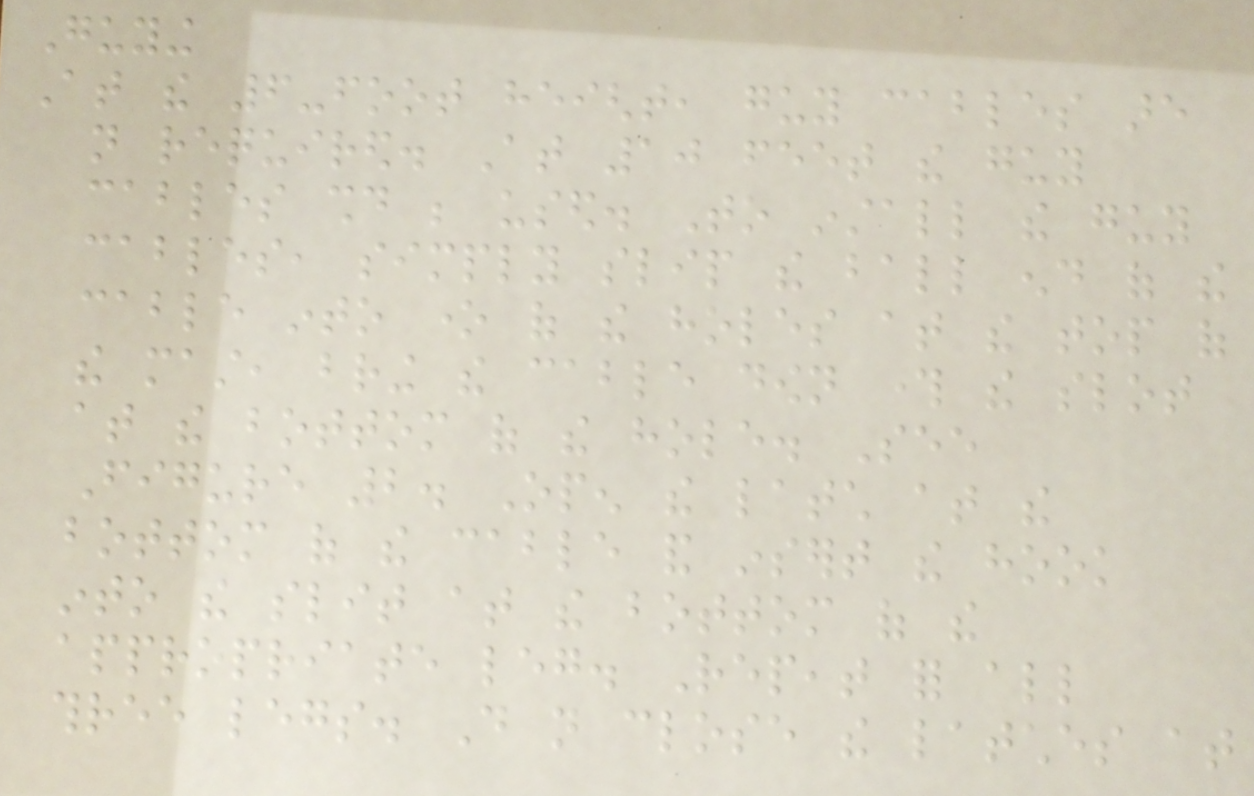Guying
At the 6-foot height, guy cables are
not required. At 10 feet the guy
cables should be used. To install the guy
cables, simply slip the ball end of the
cable into one of the holes at the top of
the mast, bring the cable down through the slot
at the bottom of the hole. See
Figure 2. Open the latch at the
bottom of the cable and insert the hook
into the slit at the bottom of the
appropriate leg. Repeat for all
three legs. Do not close the latches at
